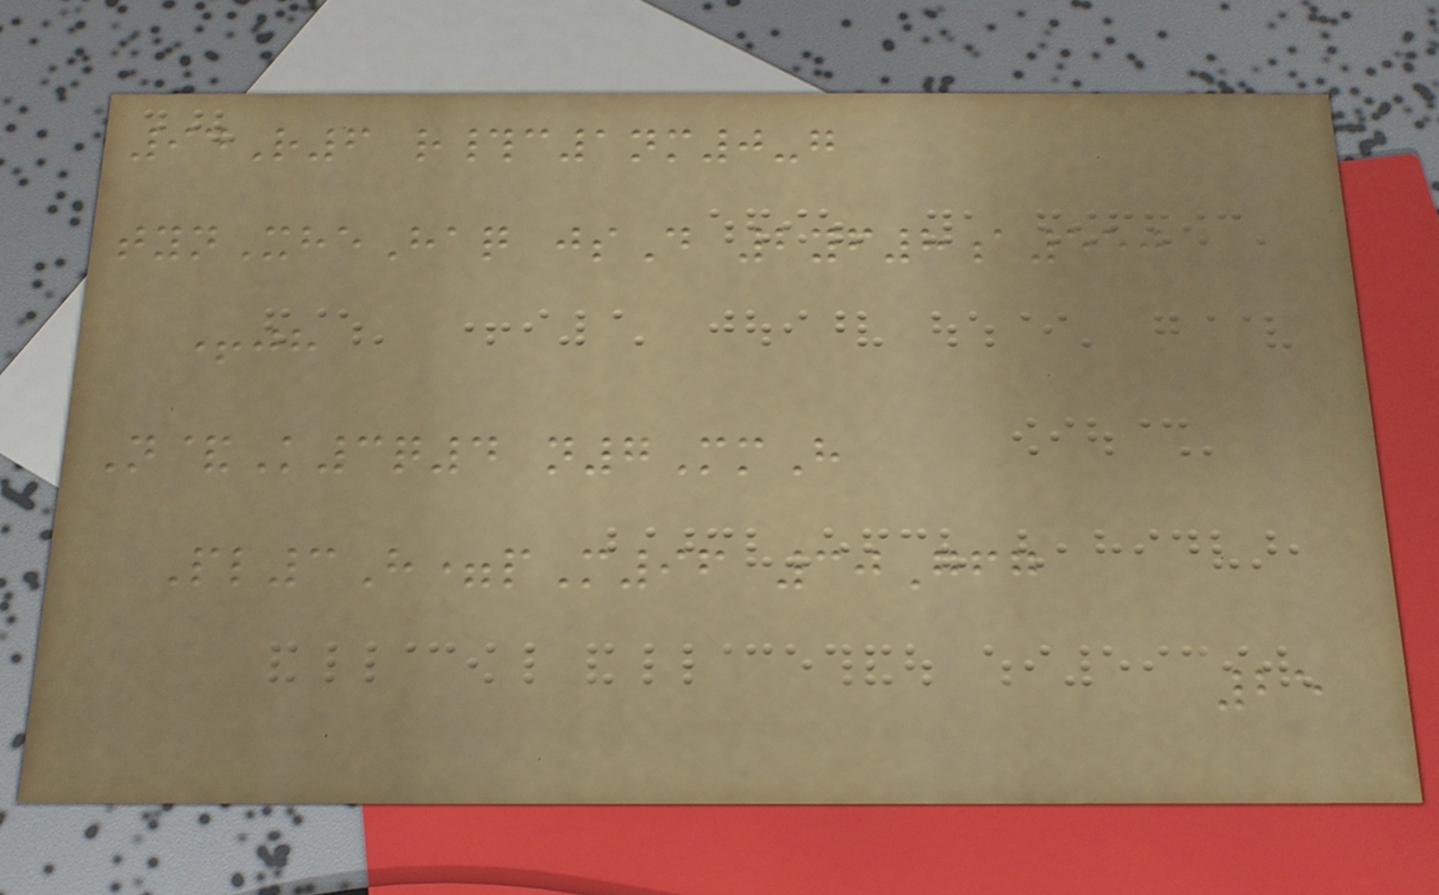94R6 r#c1nm0-g
tynXheHaq jsD 2yf8a550
+jh
N&K3q4 n7MmH
Pl3H=pM96 30Gfg
25
